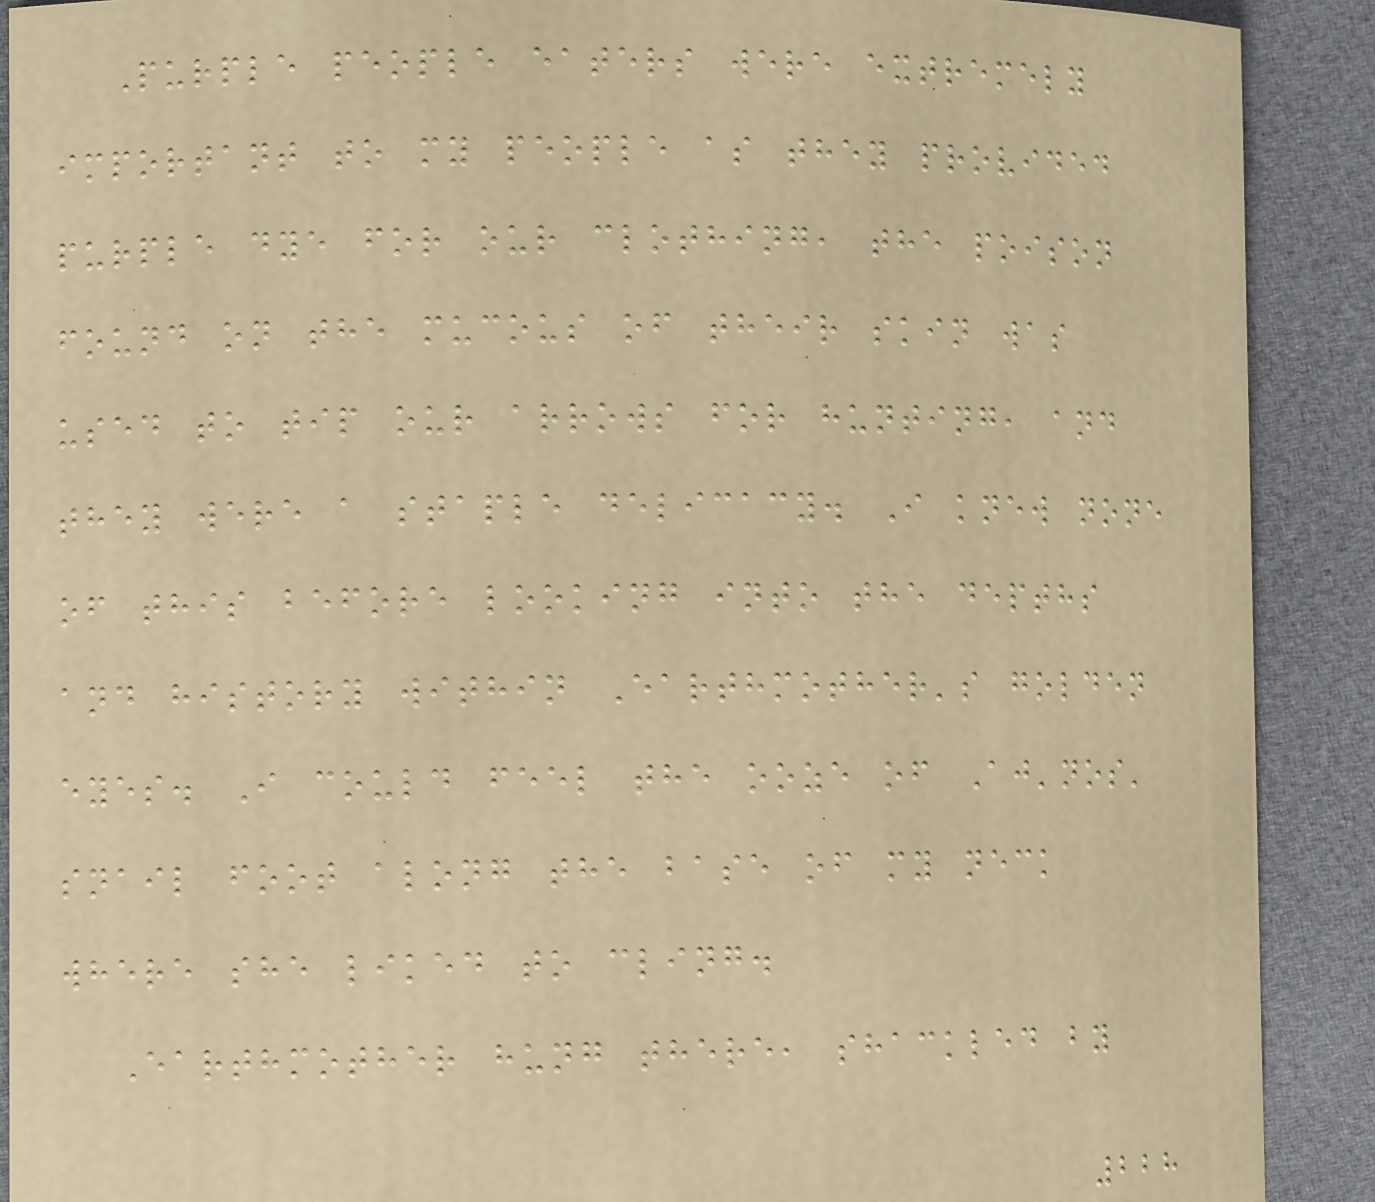Purple people eaters were extremely
important to my people as they provided
purple dye for our clothing, the poison
found on the mucous of their skin was
used to tip our arrows for hunting, and
they were a staple delicacy. I knew none
of this before looking into the depths
and history within Earthmother's golden
eyes. I could feel the ooze of Aj'nos'
snail foot along the base of my neck
where she liked to cling.
Earthmother hung there, shackled by
228
